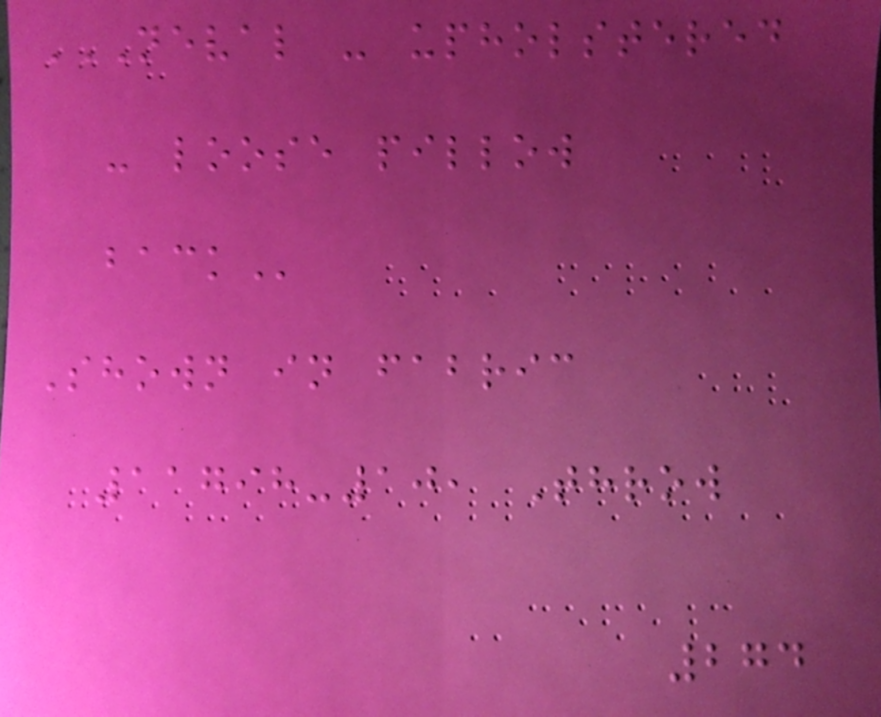NEVAL - UPHOLSTERED
- LOOSE PILLOW
BACK
Shown in fabric
11798-10, Throw
274
